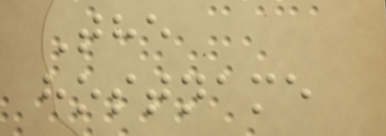The
hostname
